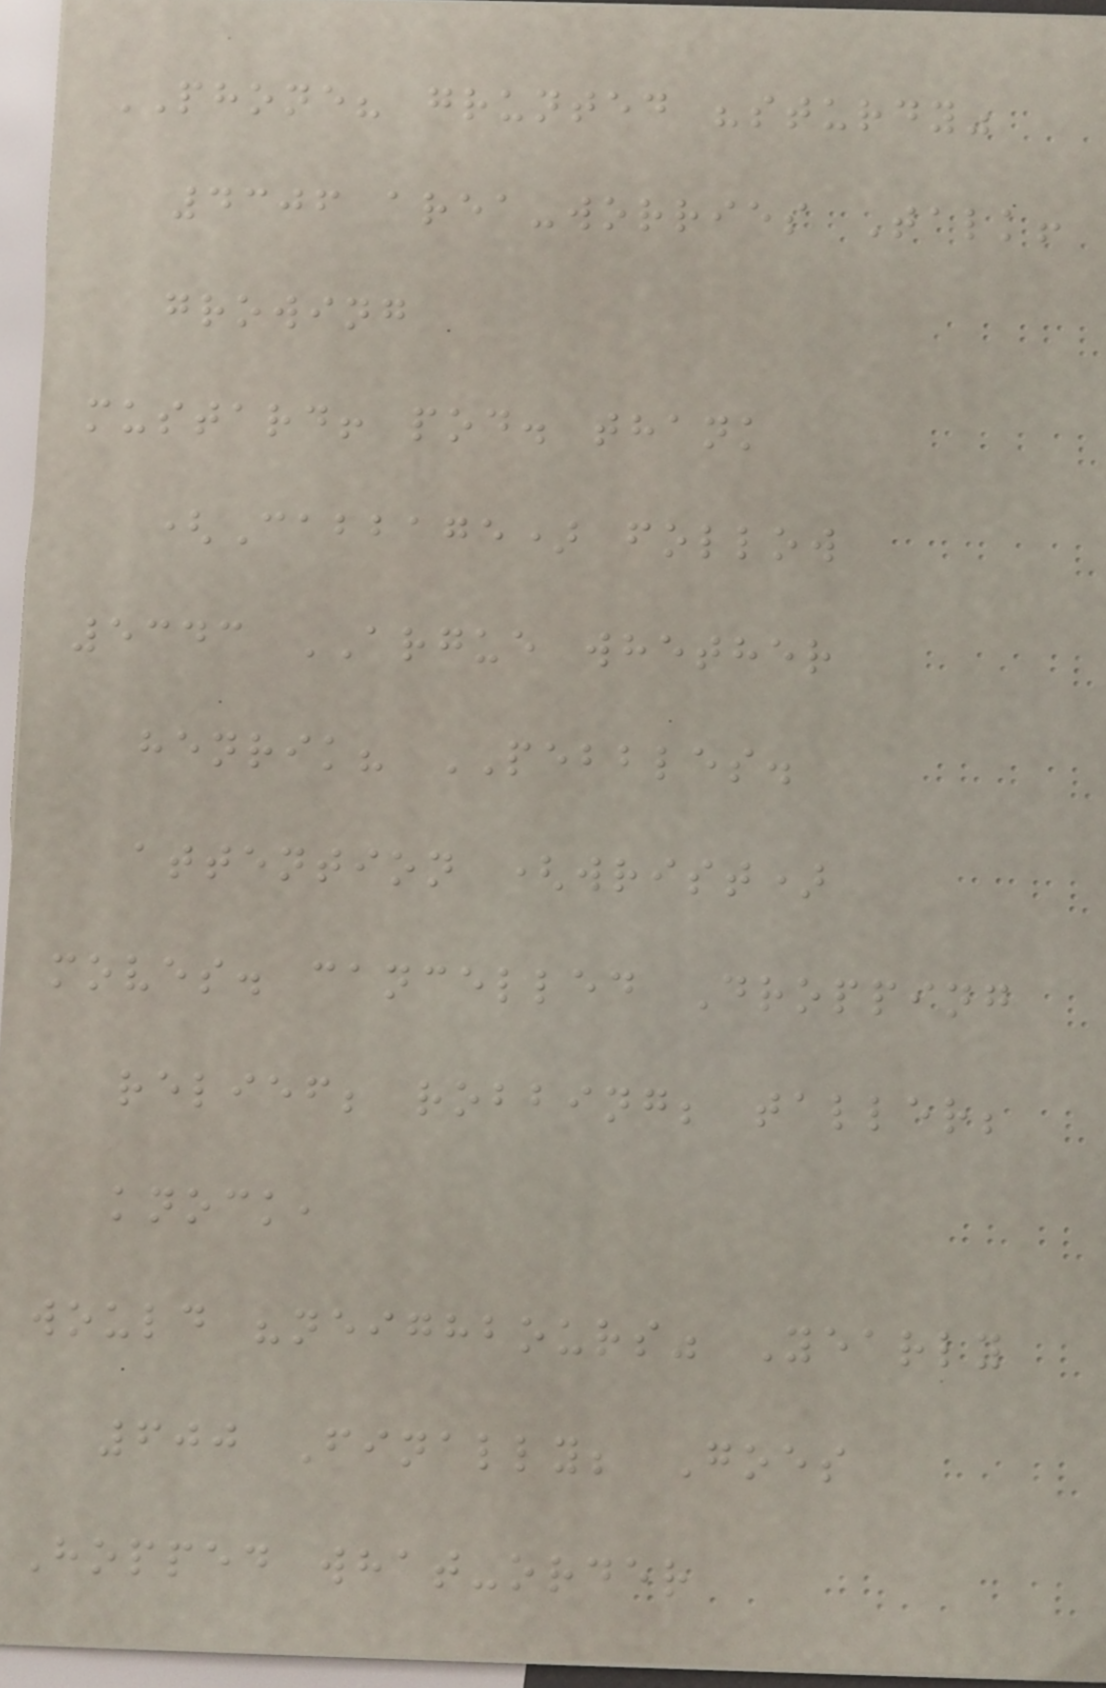PHONE? grunted "sturdy"
4306 area-worries Talk!
growing
mustard! pod. thank
(Cabbage) follow
5343 ARGUE whether
henrik? PEBBLES.
attention (wrist)
moves. cancelled Dropping
relief; robbing; taller;
knock,
would "neighbours" Yearly
600 Finally; Goes
Hopped what-order
